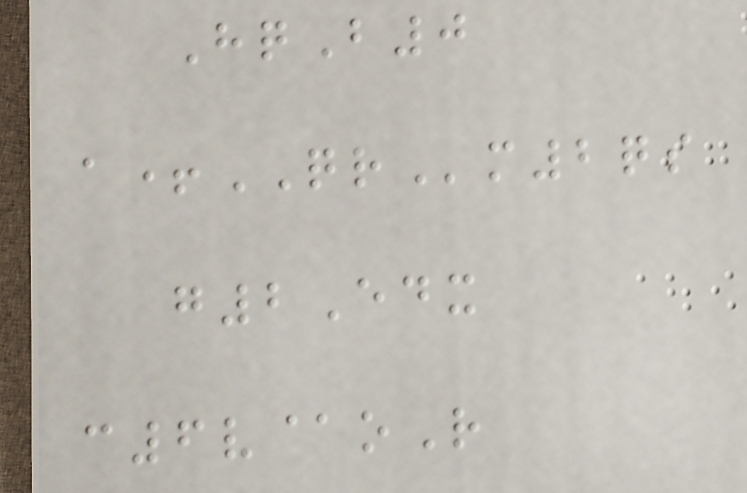HqB0
a+QRm2qs
g2Edx
c6v@oR
